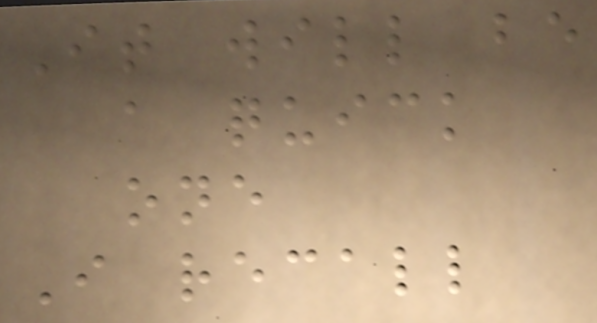It will be
a quick
one
I recall
